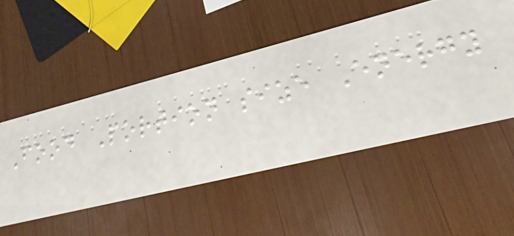Food Portion size Energy
